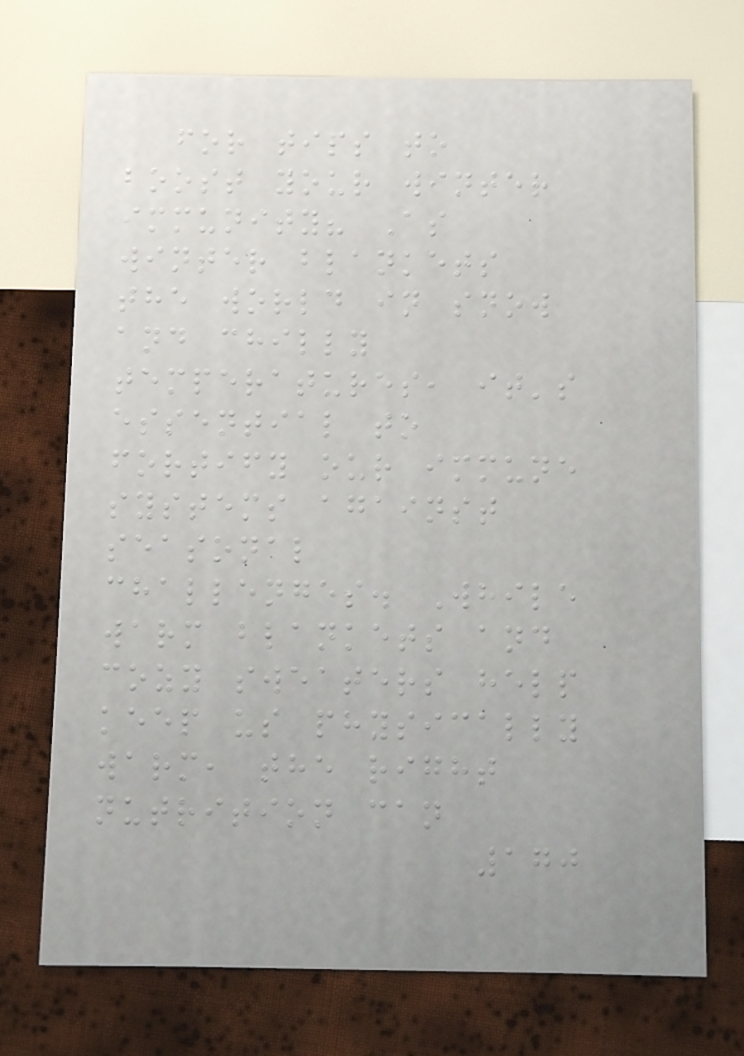for tips to
boost your winter
immunity? As
winter blankets
the world in snow
and chilly
temperatures, it's
essential to
fortify our immune
systems against
seasonal
challenges. While
warm blankets and
cozy sweaters help
keep us physically
warm, the right
nutrition can
170
